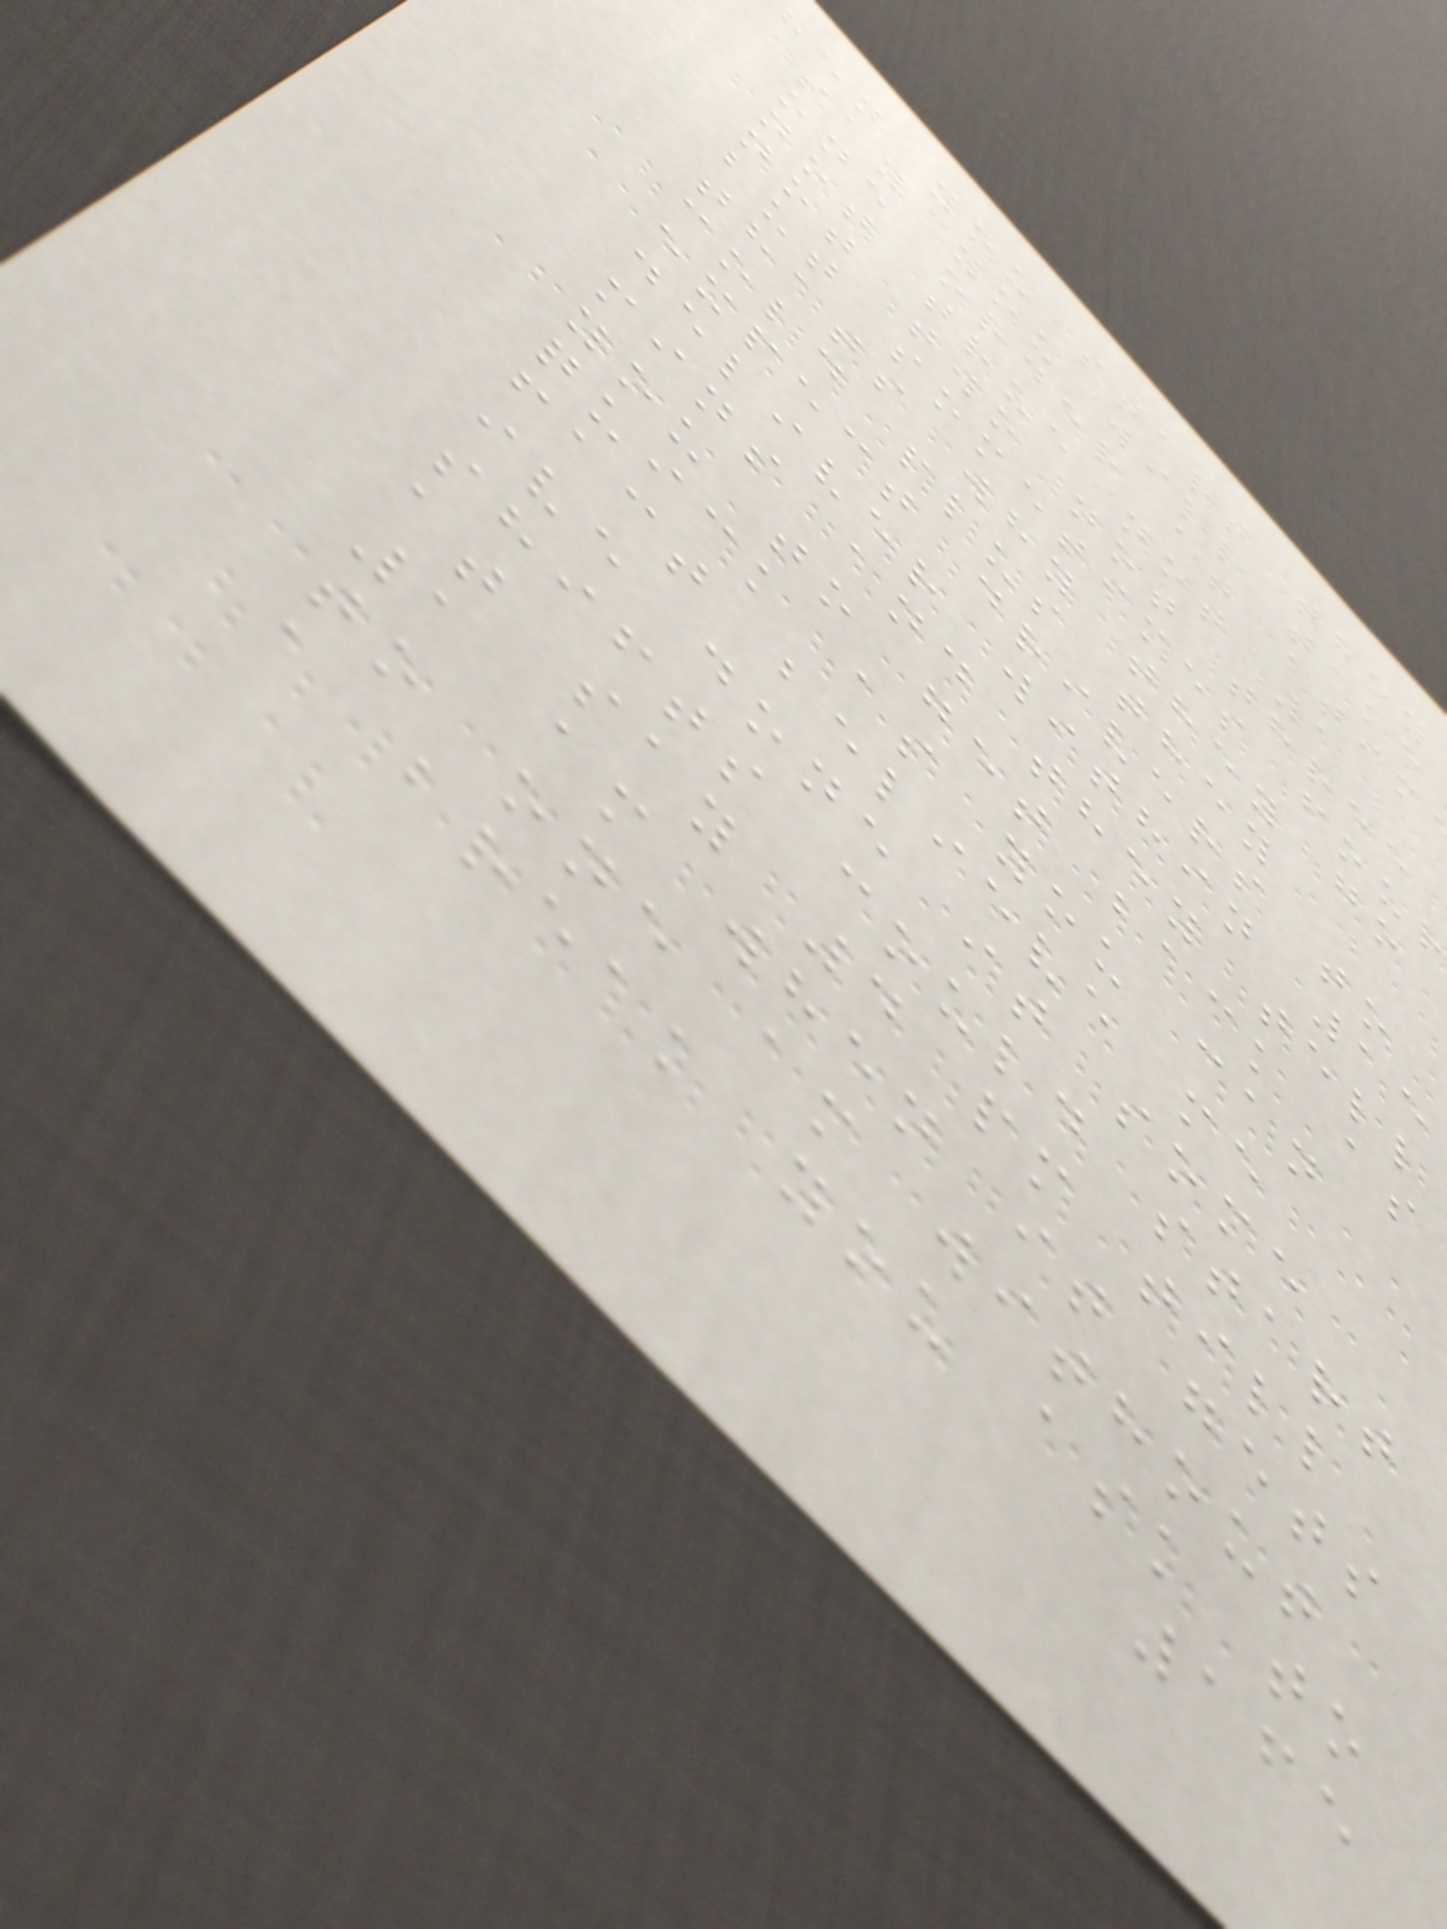hen you start they
say you will take
one order at atim
not true not 1
not two not three
but sometimes four
thats why they go
cold plus they
expect drivers to
deliver within 15
mins and they tell
you to get back as
quick as you can
fact believe me
ive done it some
shifts could start
at say 4 pm till
1 am when it gets
to one am without
a break you ask to
165
